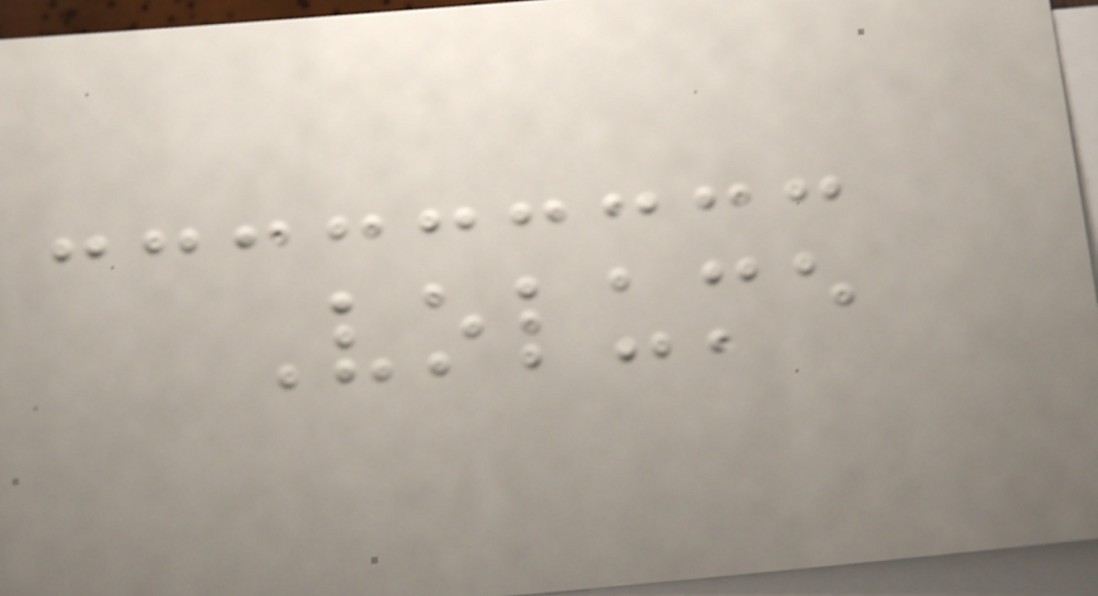Volume
